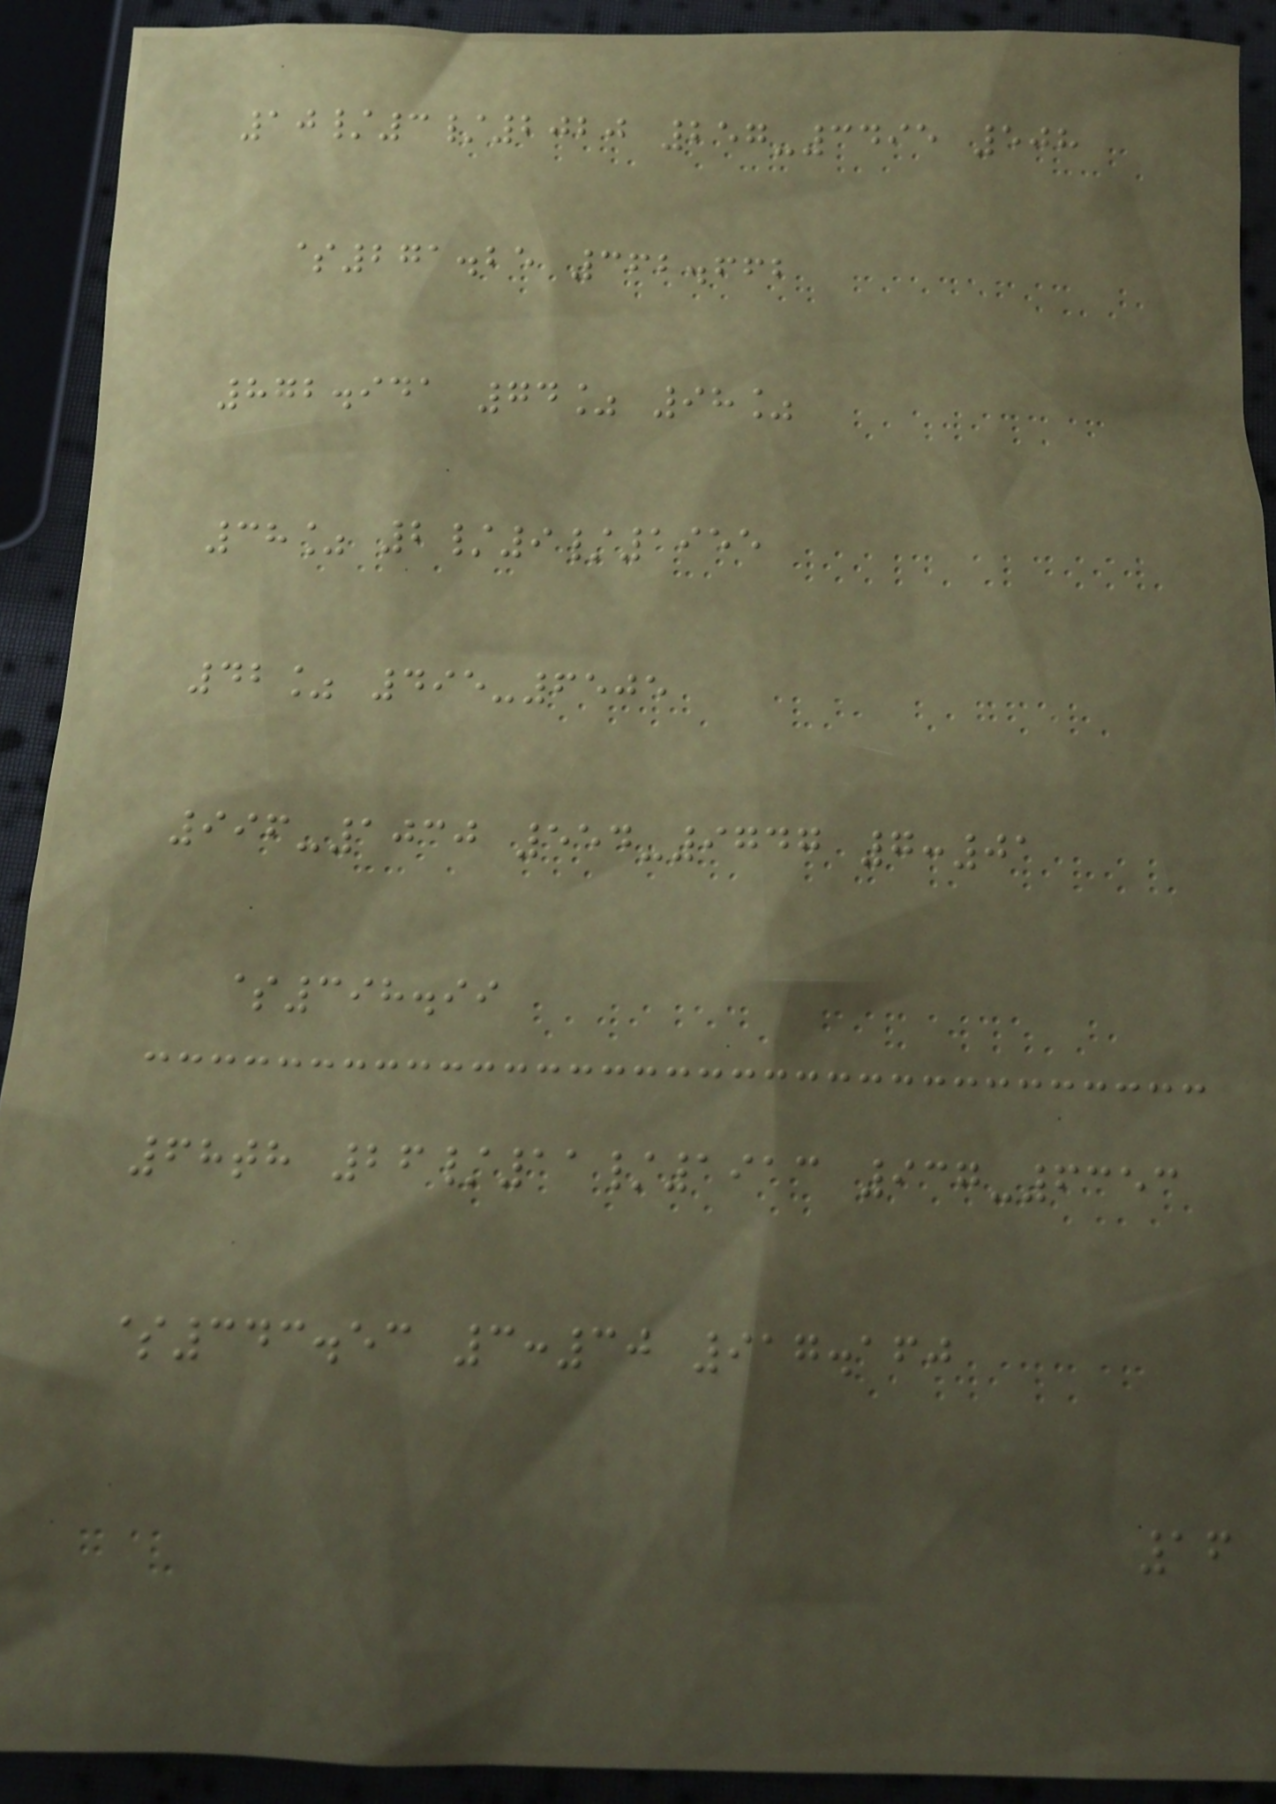10/3/2020 257-3495 508
$271.25 362.662
872.941 74% 98%
38% 2/9/1955
42% 495-6505
996-1030 554-9747 7:01
$398.99
68th 26/11/1913 937-6353
$343.53 3:30 917.160
16
